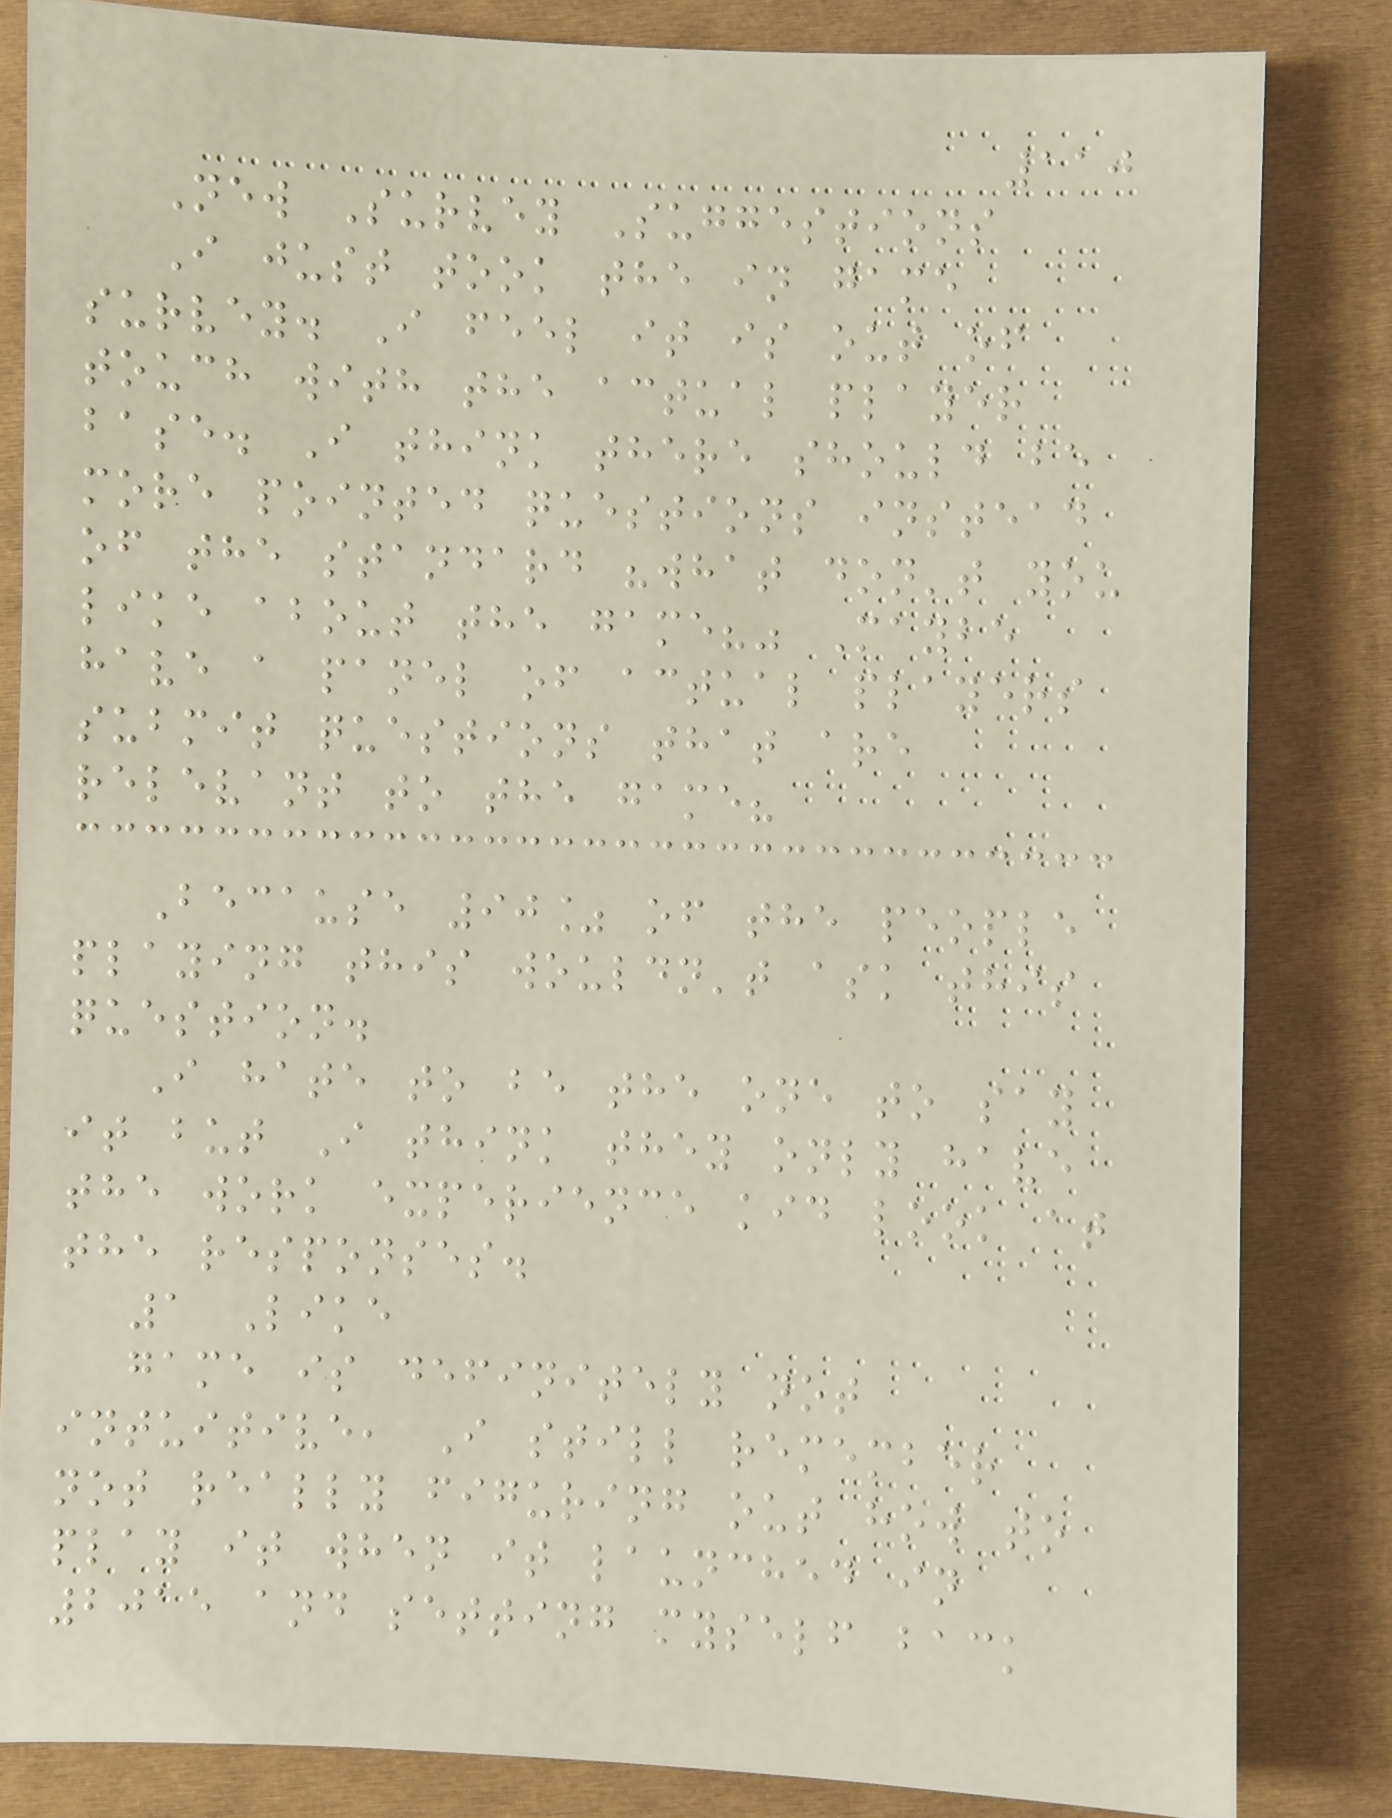110
New Survey Suggestions
I just took the in game
survey. I feel it is out of
touch with the actual player
base. I think there should be
more pointed questions instead
of the standard "what don't you
like about the game?" Maybe
have a panel of actual players
submit questions that are
relevant to the game?
Because 90% of the people
playing this wouldn't ask this
question.
I hate to be the one to say
it but I think they only have
the work experience kid look at
the responses.
1 Like
game is definitely not
intuitive, I still remember
not really figuring out how to
play it when it launched in
2015 and setting myself back
